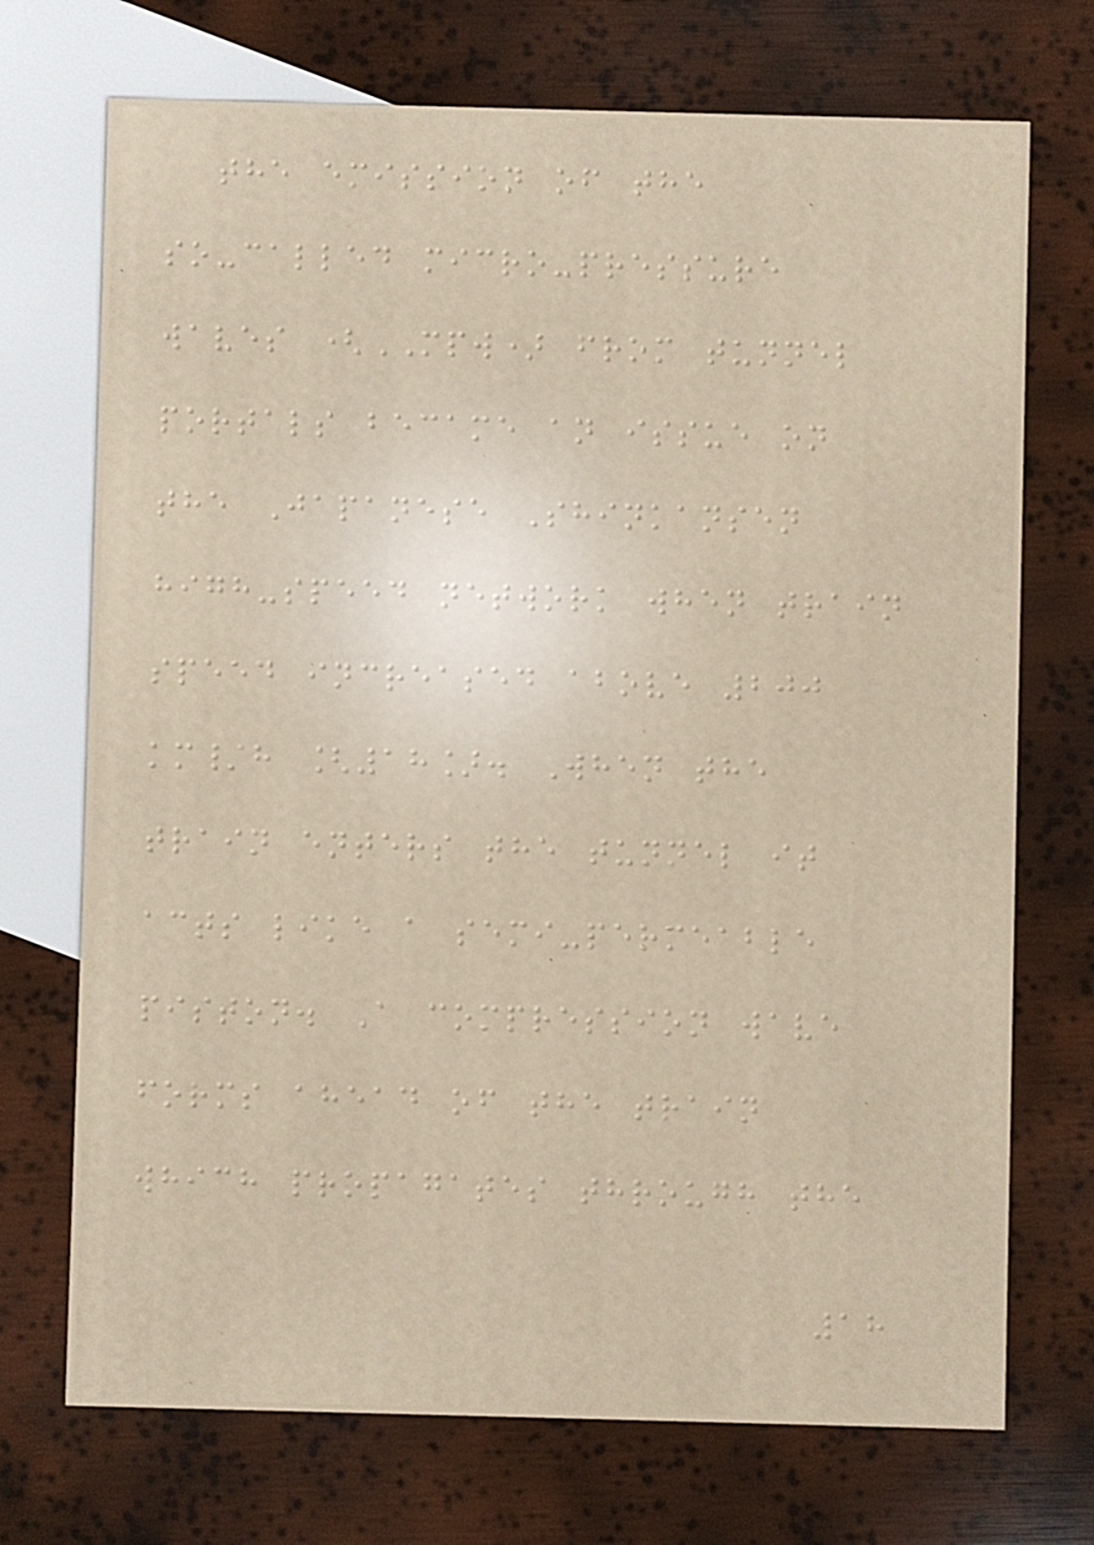the emission of the
so-called micro-pressure
waves (MPW) from tunnel
portals became an issue on
the Japanese Shinkansen
high-speed network when train
speed increased above 200
km/h [18]. When the
train enters the tunnel it
acts like a semi-permeable
piston. A compression wave
forms ahead of the train
which propagates through the
18
